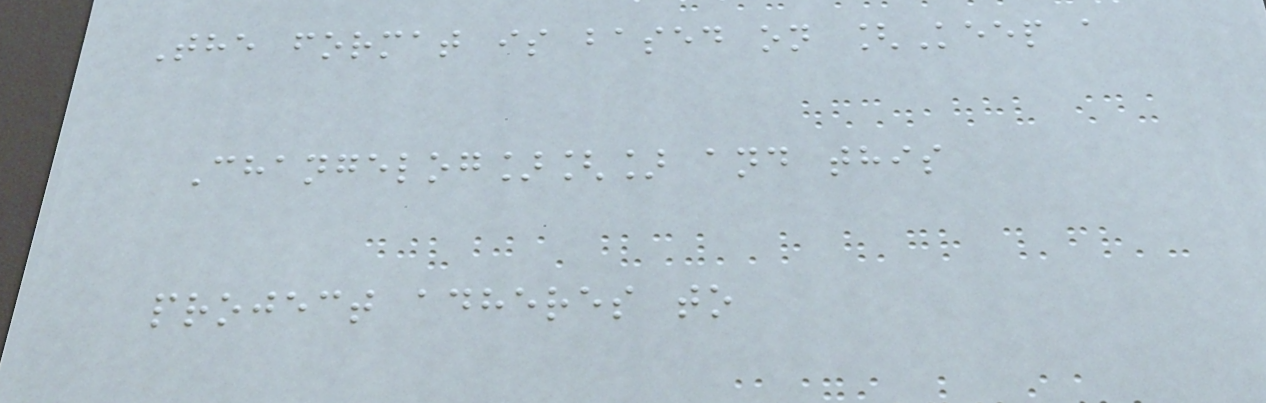The format is based on [Keep a
Changelog][] and this
project adheres to
